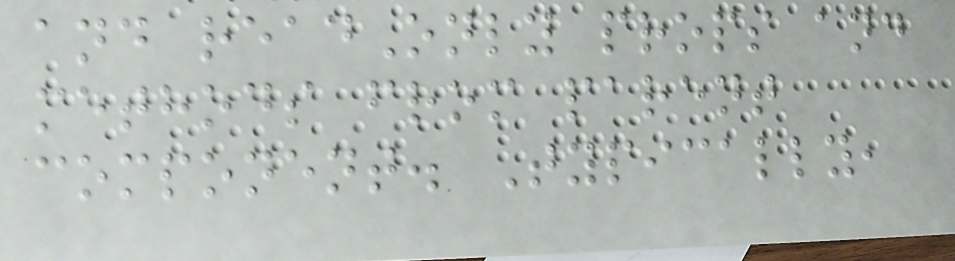and readOnly props and
methods from parent
component. Typically,
